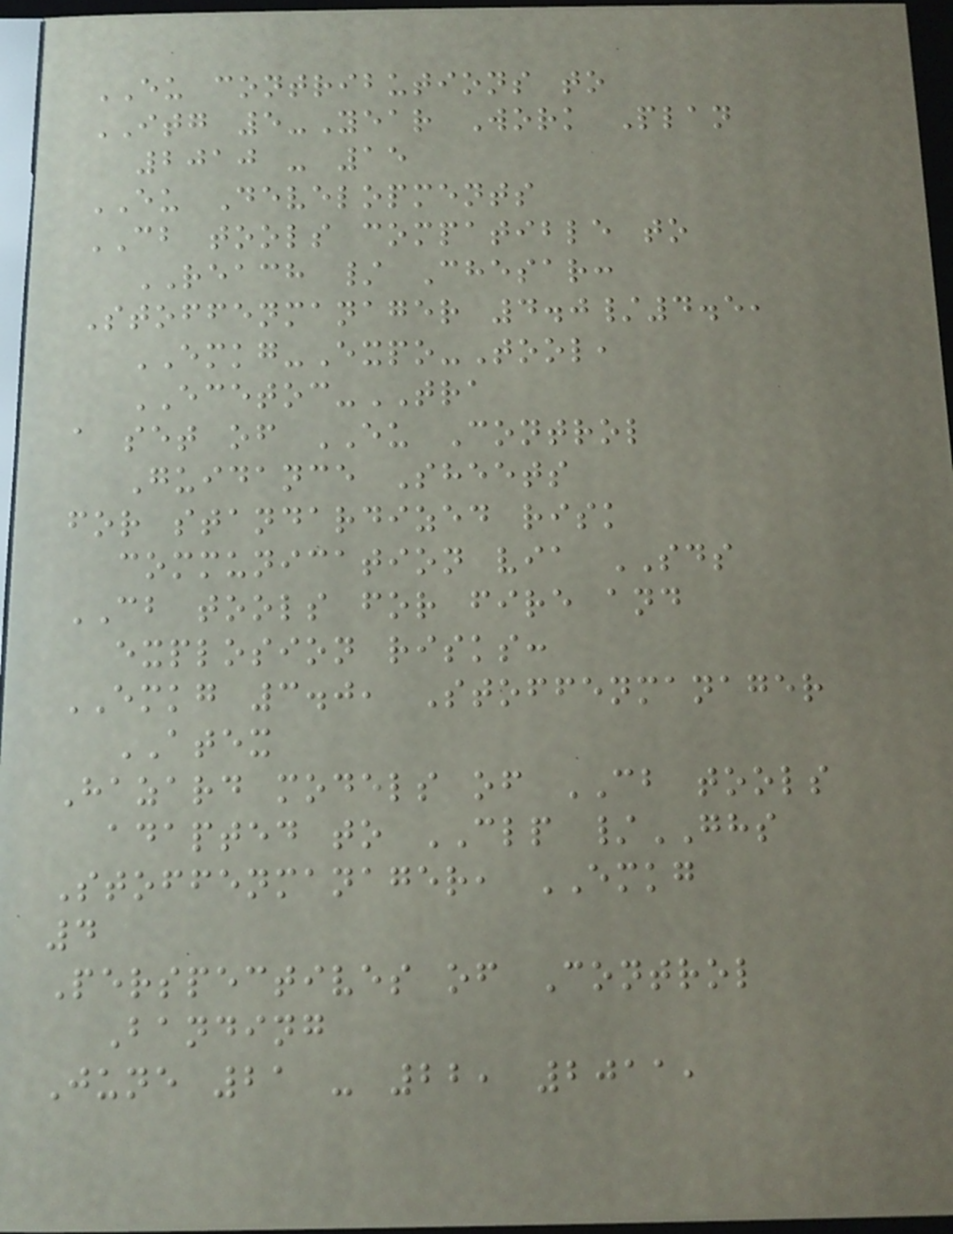EU contributions to
ITG 5-Year Work Plan
2010 - 15
EU Developments
CB tools compatible to
REACH / Chesar:
Stoffenmanager 4.0/4.5,
EMKG-Expo-Tool,
ECETOC-TRA
a set of EU Control
Guidance Sheets
for standardized risk
communication via SDS
CB tools for fire and
explosion risks:
EMKG 3.0, Stoffenmanager
ATEX
Hazard models of CB tools
adapted to CLP /GHS
Stoffenmanager, EMKG
4
Perspectives of Control
Banding
June 21 - 22, 2011,
